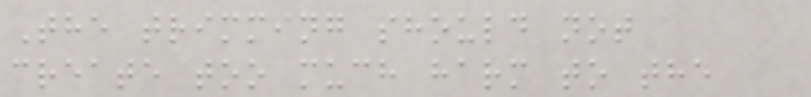The trimming should not
create too much harm to the
